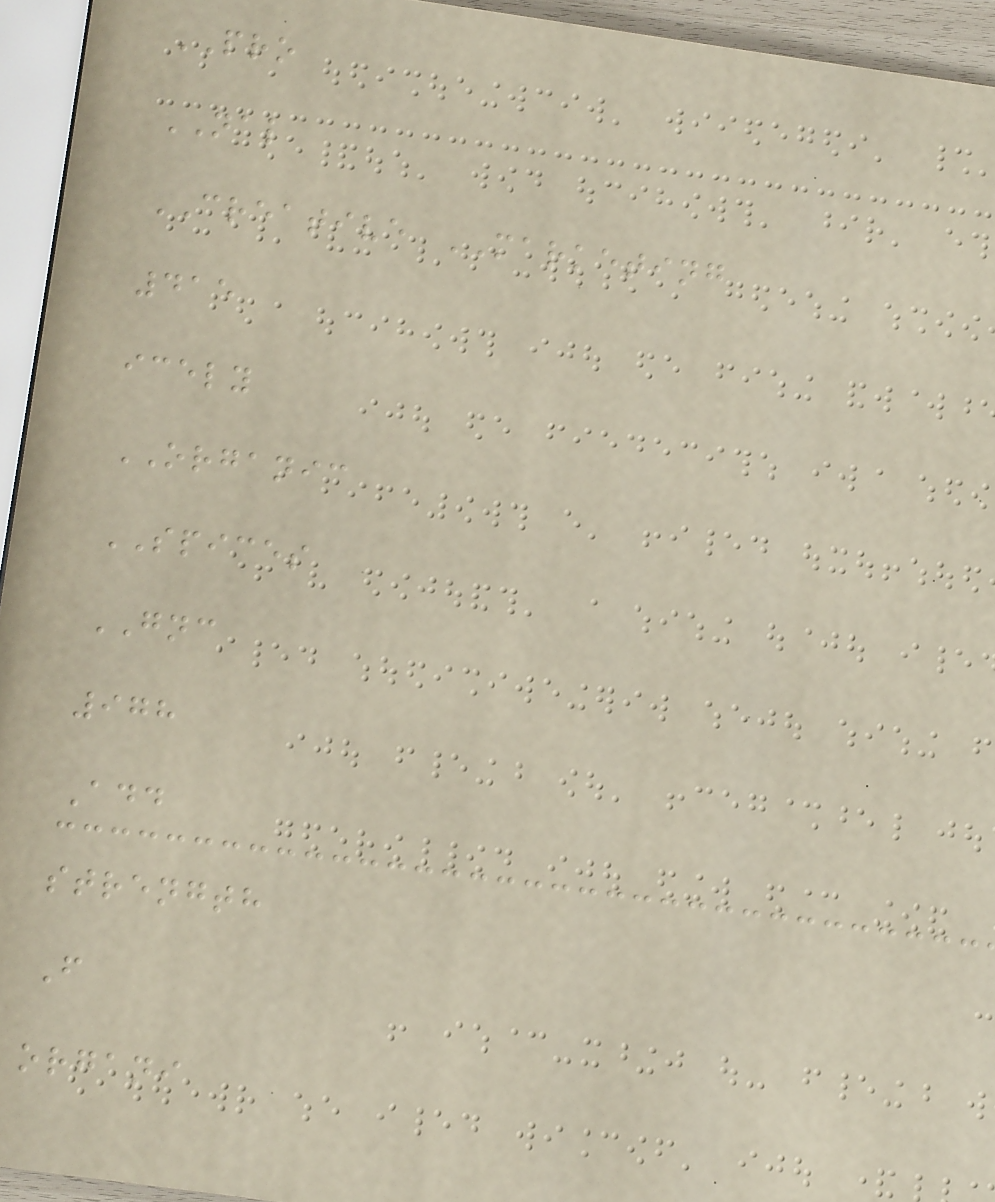PRO
NAL
CREATIVE MARKETING
415
icely
ORGANIC
SPICES
GNC
978
Add
strength
F
organi
